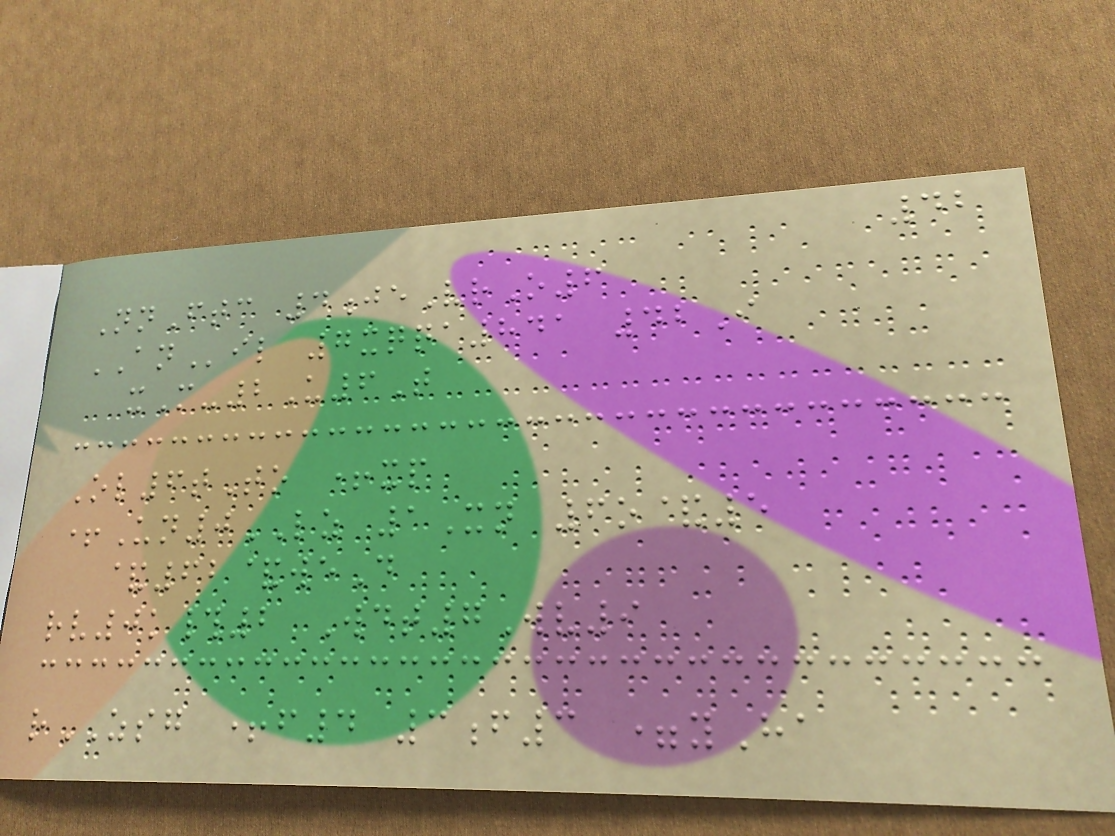42
NnFtc 4jeVrO6
ANil 7xqqa841 42I
xM-2U6T
Ol6tTo +xp
+Un0LZ 1Xn 6o&5
&62&weD
rv0k#2 Wdt7Wv9
rZSG +f4 3f3 =yHa
